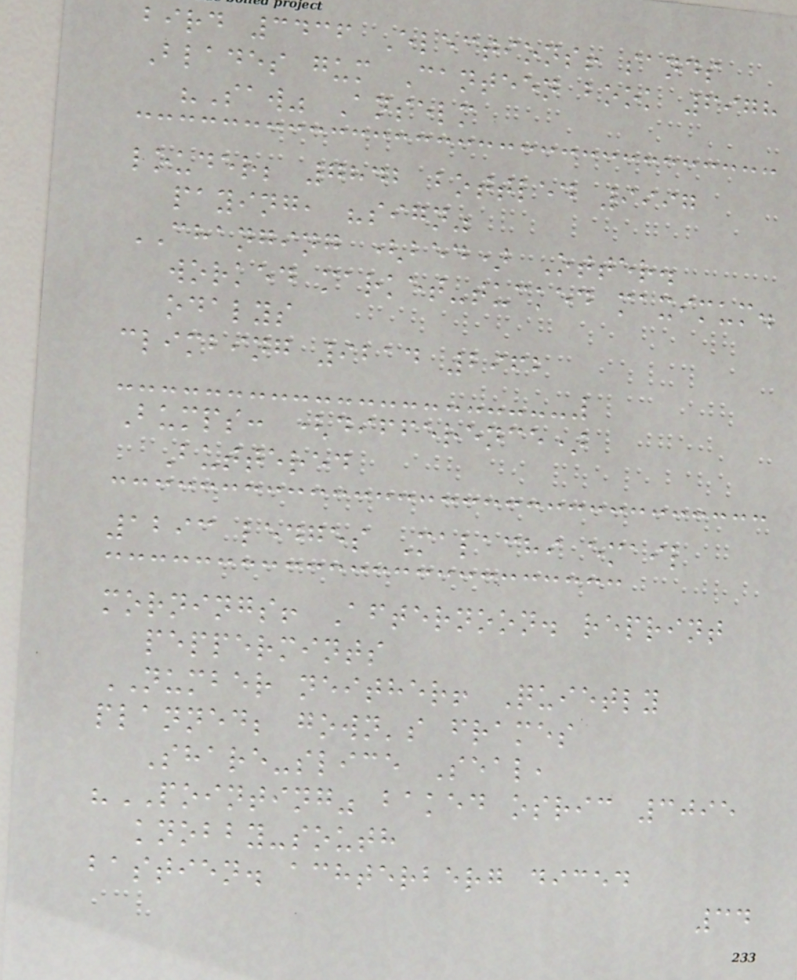bird 3436 Elections! sands
Blades gum Canteen book 6978
"Saw" Anselm
louder; 7842 bottled 9997
paying, "sign"
CHANGING (bed) Otter.
worked market-tucked maximum.
odalys
climbing 9214 2962
Bumps: (difference)
Buttered
1293 ledges Malachi email
mornings! Afternoon. reprint
peppermints
NUMBER neither! Quietly
planned; gown's frames
Share-slice Seal,
"POINTING" baked osric 3095
knobby-south
bastien. achterberg diced
34
